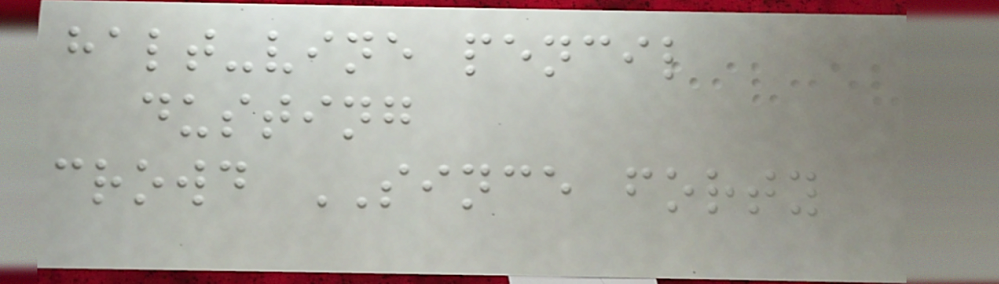halt-vine pencil
dusting
crowd SINCE forty
